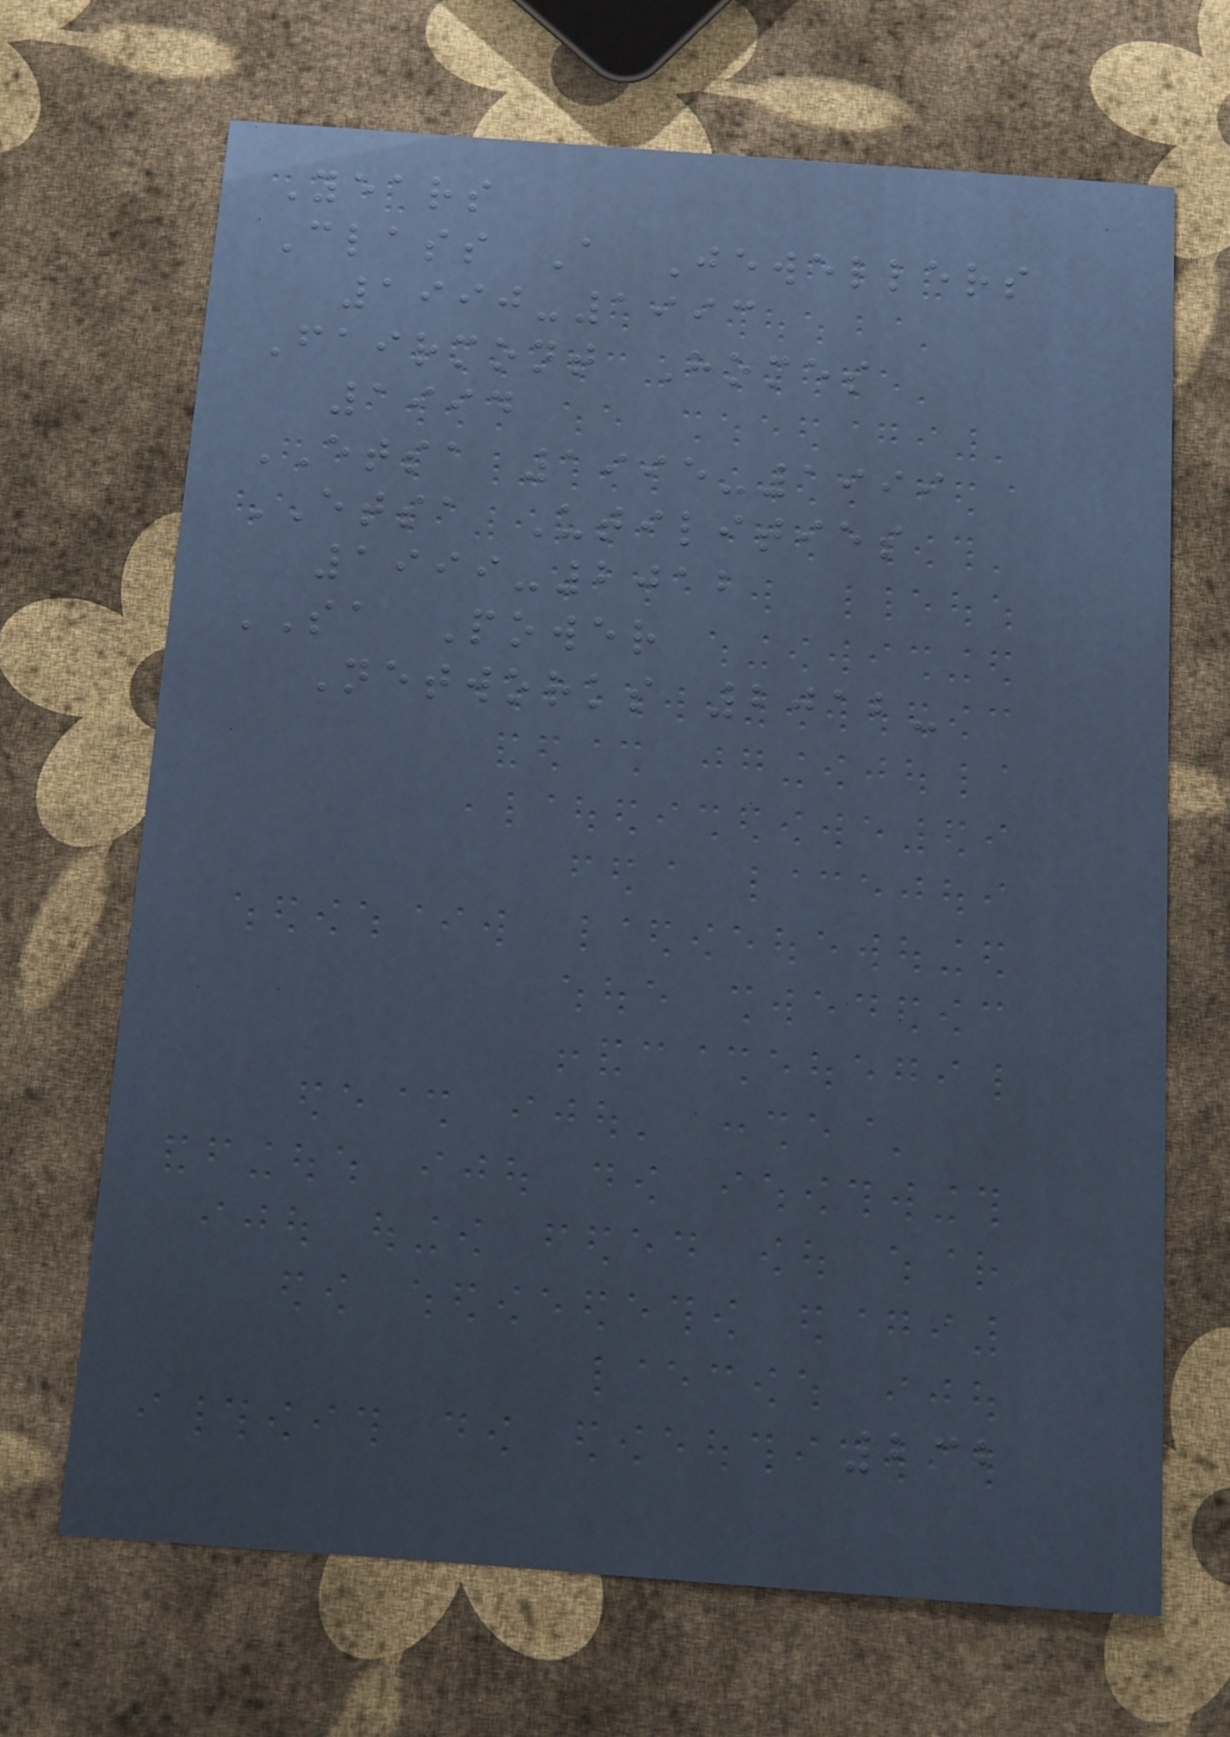Years
Class A Jewellers
1990-1993
Fairmont Homes
1994
ETSA 1995-1999
ETSA Utilities
1999-2012
SA Power
Networks 2012-
232
